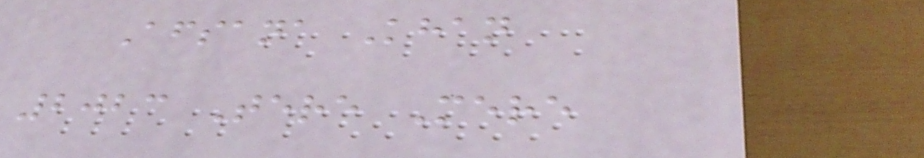Afsana Khan
2023 Tere Mere
